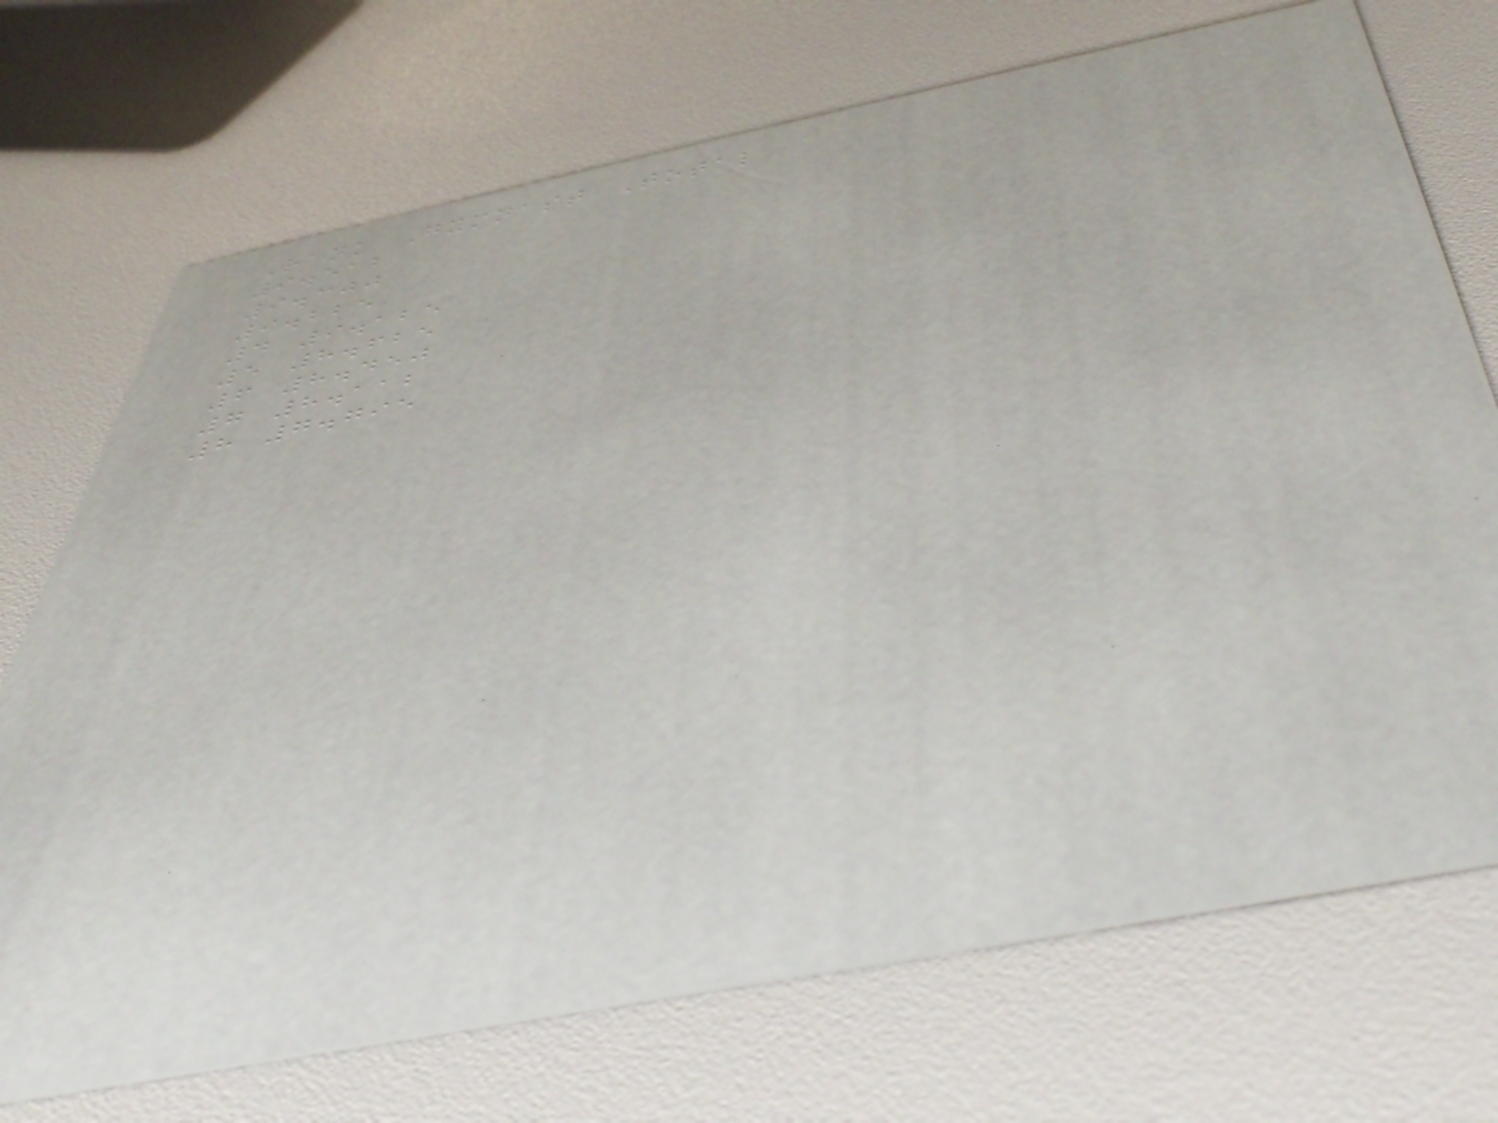Rank Gymnast Total
9.512
9.300
9.225
4 9.125
5 8.625
6 8.450
7 8.112
8 7.795
